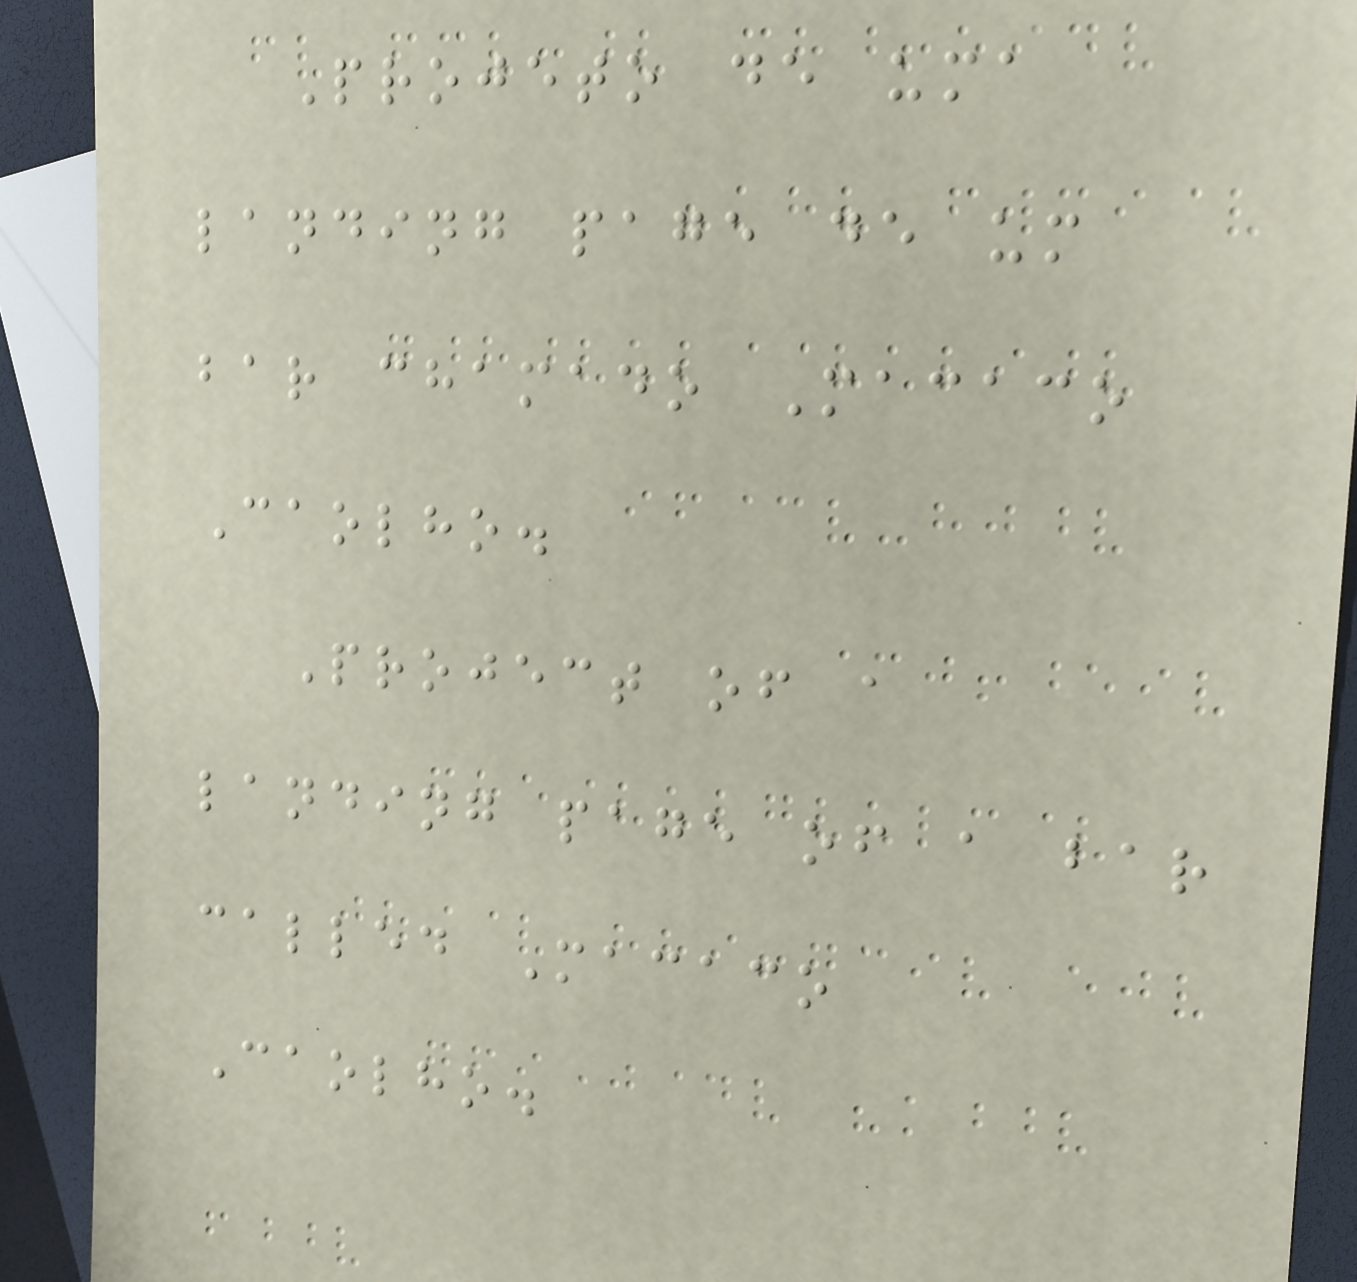Projeto de uma
landing page de um
bar chamado Macaco
Caolho.
Project of a
landing page of a bar
called Macaco
Caolho.
